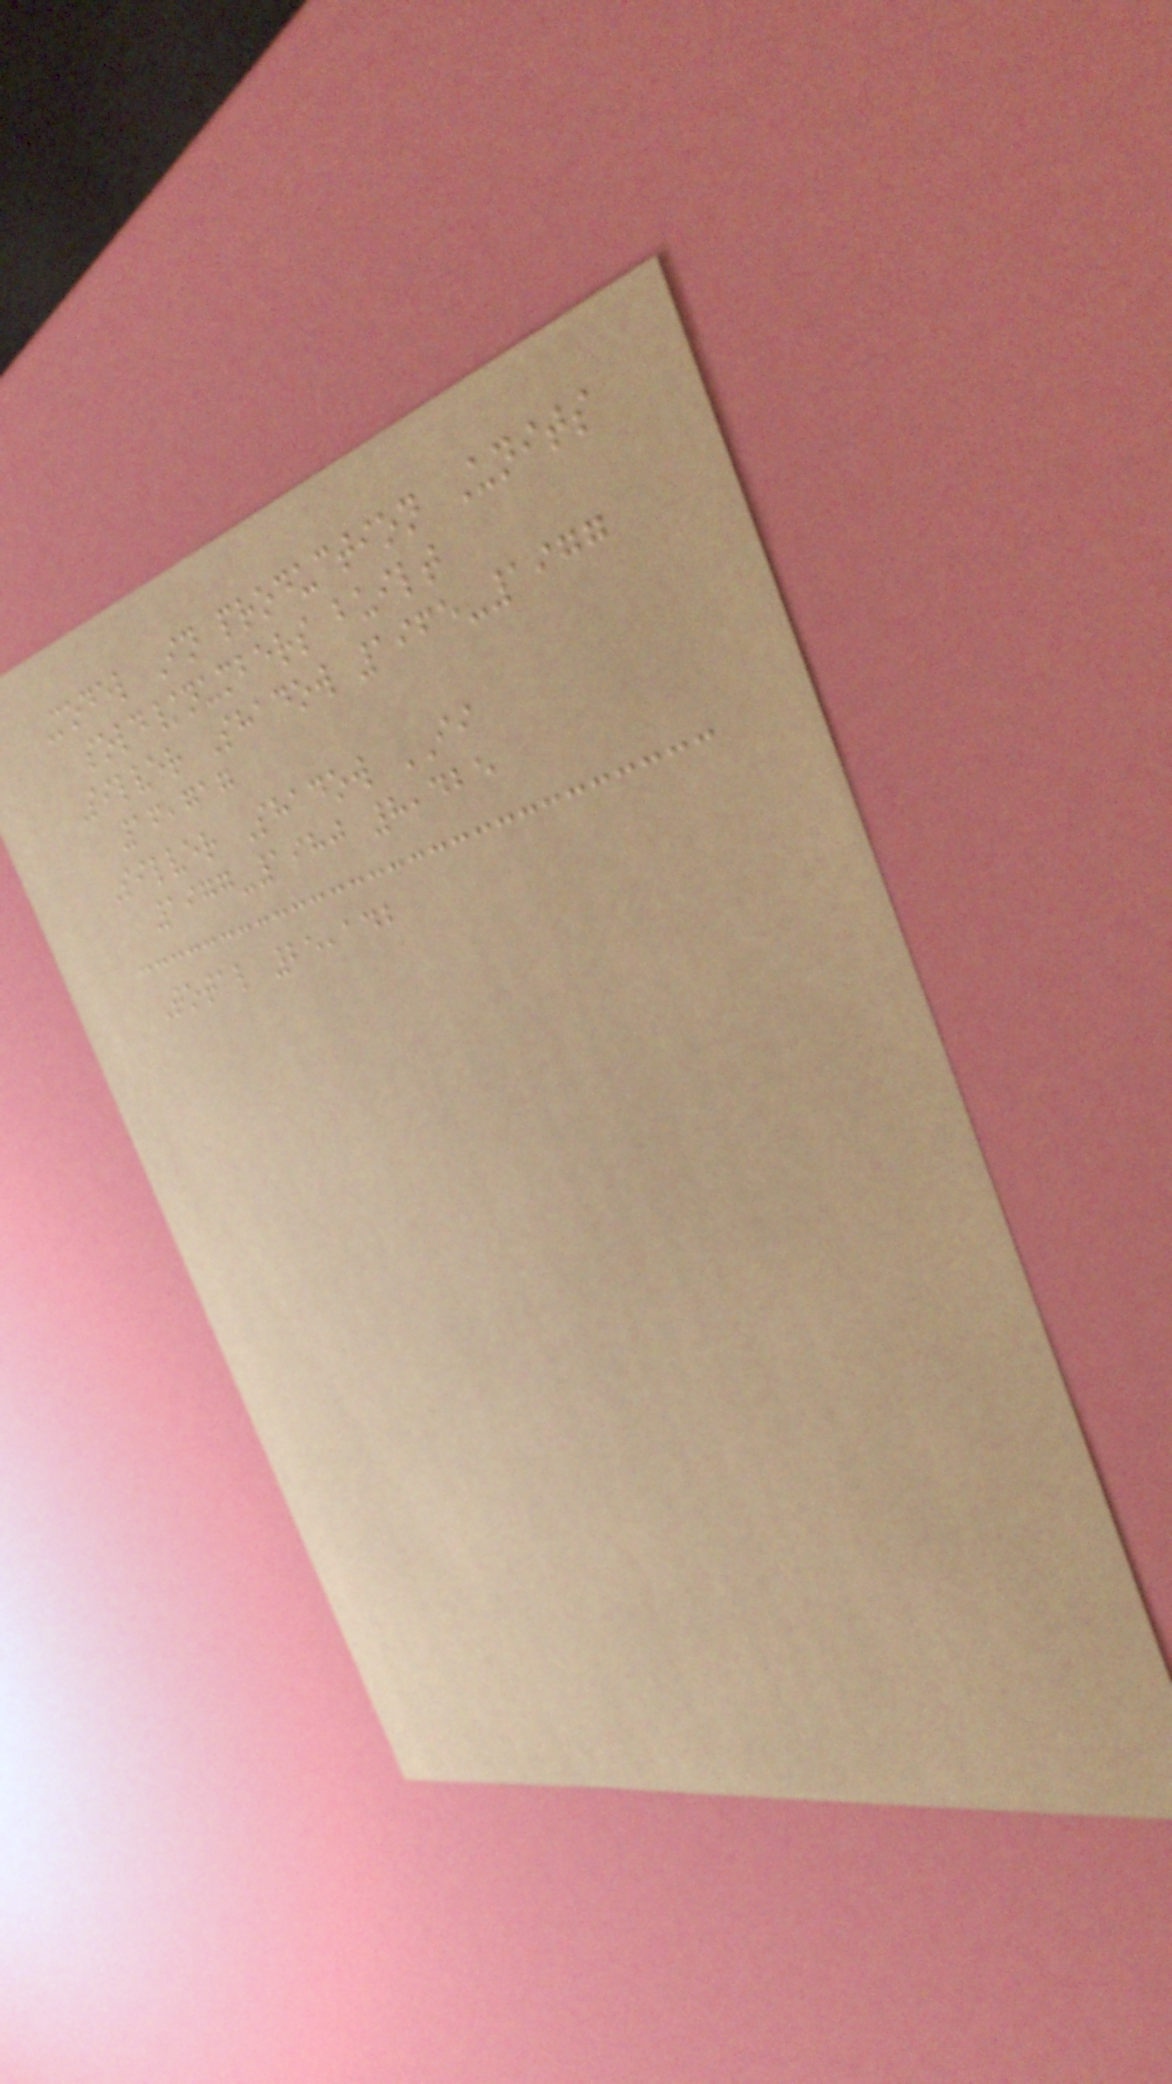Model In production Units
sold/numbers built
Silver Shadow 1965-1977
16,717
Silver Shadow II
1977-1980 8,425
Total 25,142
